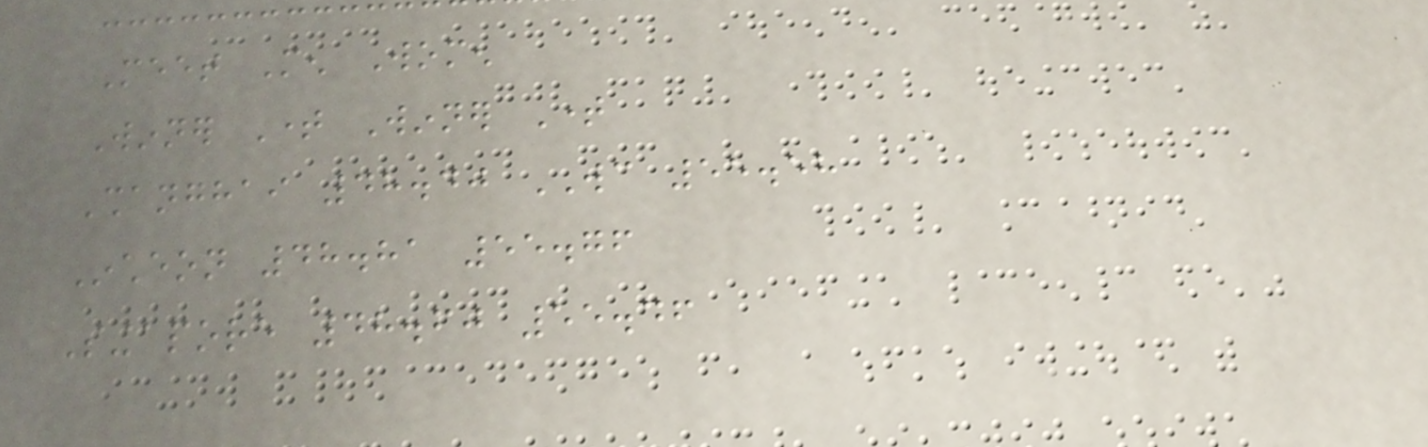Meet Men Women
Winner Time Winner Time
Shanghai 48.40 WC 55.58
Incheon 48.81 55.76
Singapore 48.60 55.46
